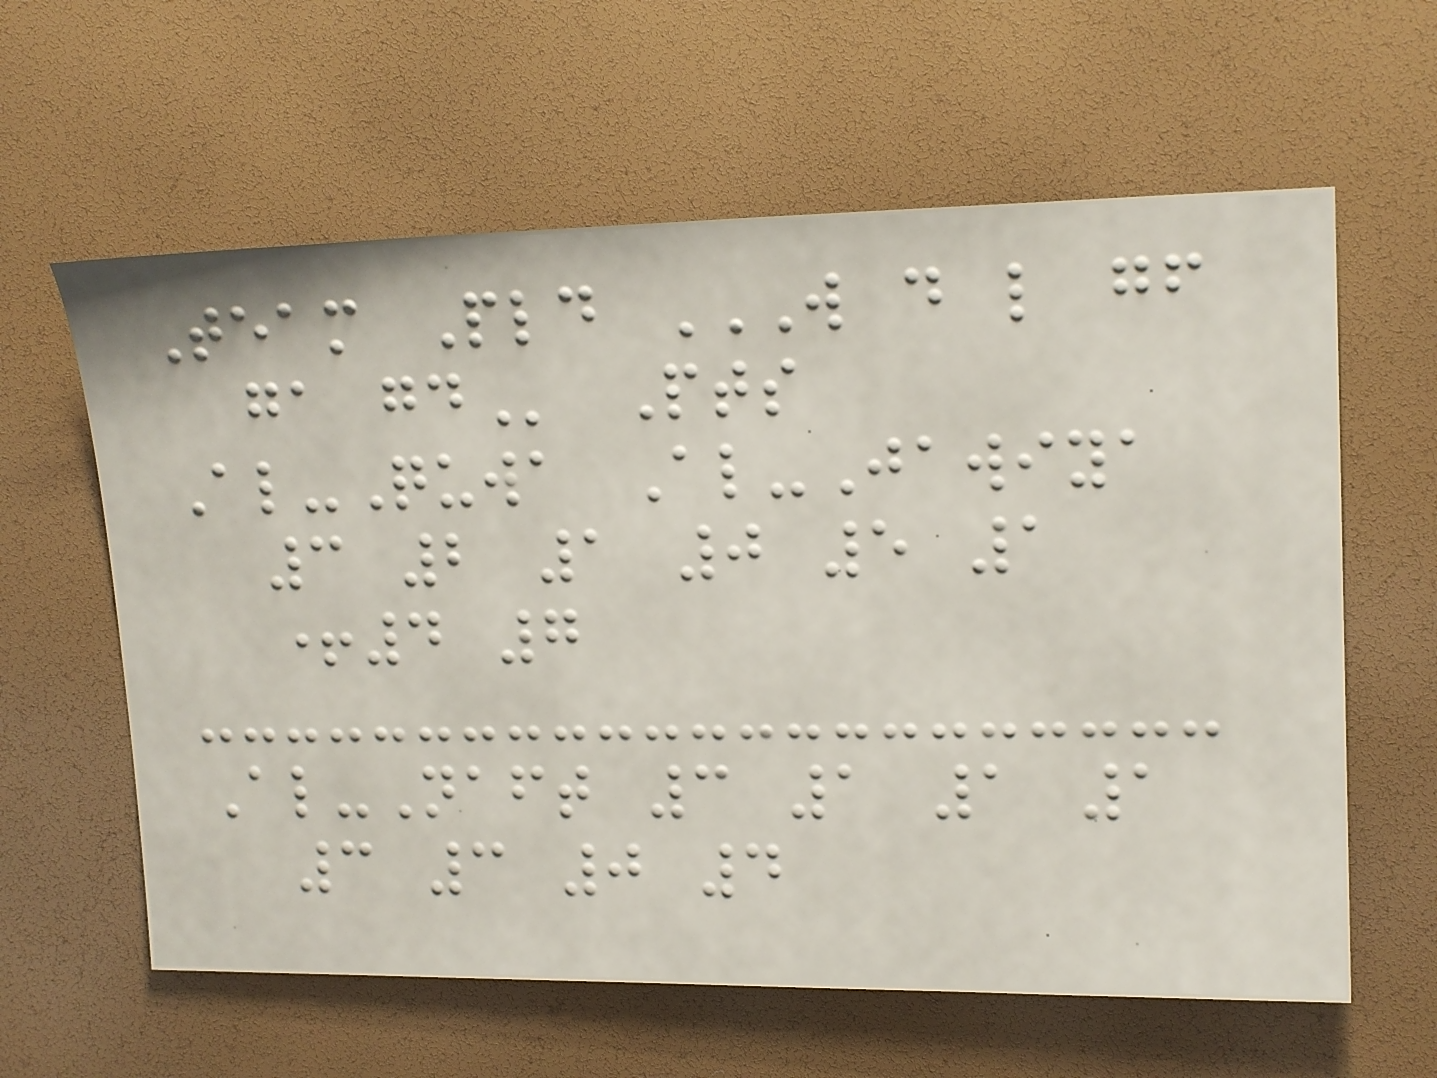Team Pld W D L GF
GA GD Pts
Al-Quwa Al-Jawiya
3 2 1 0 5 1
+4 7
Al-Naft 3 1 1 1
3 3 0 4
